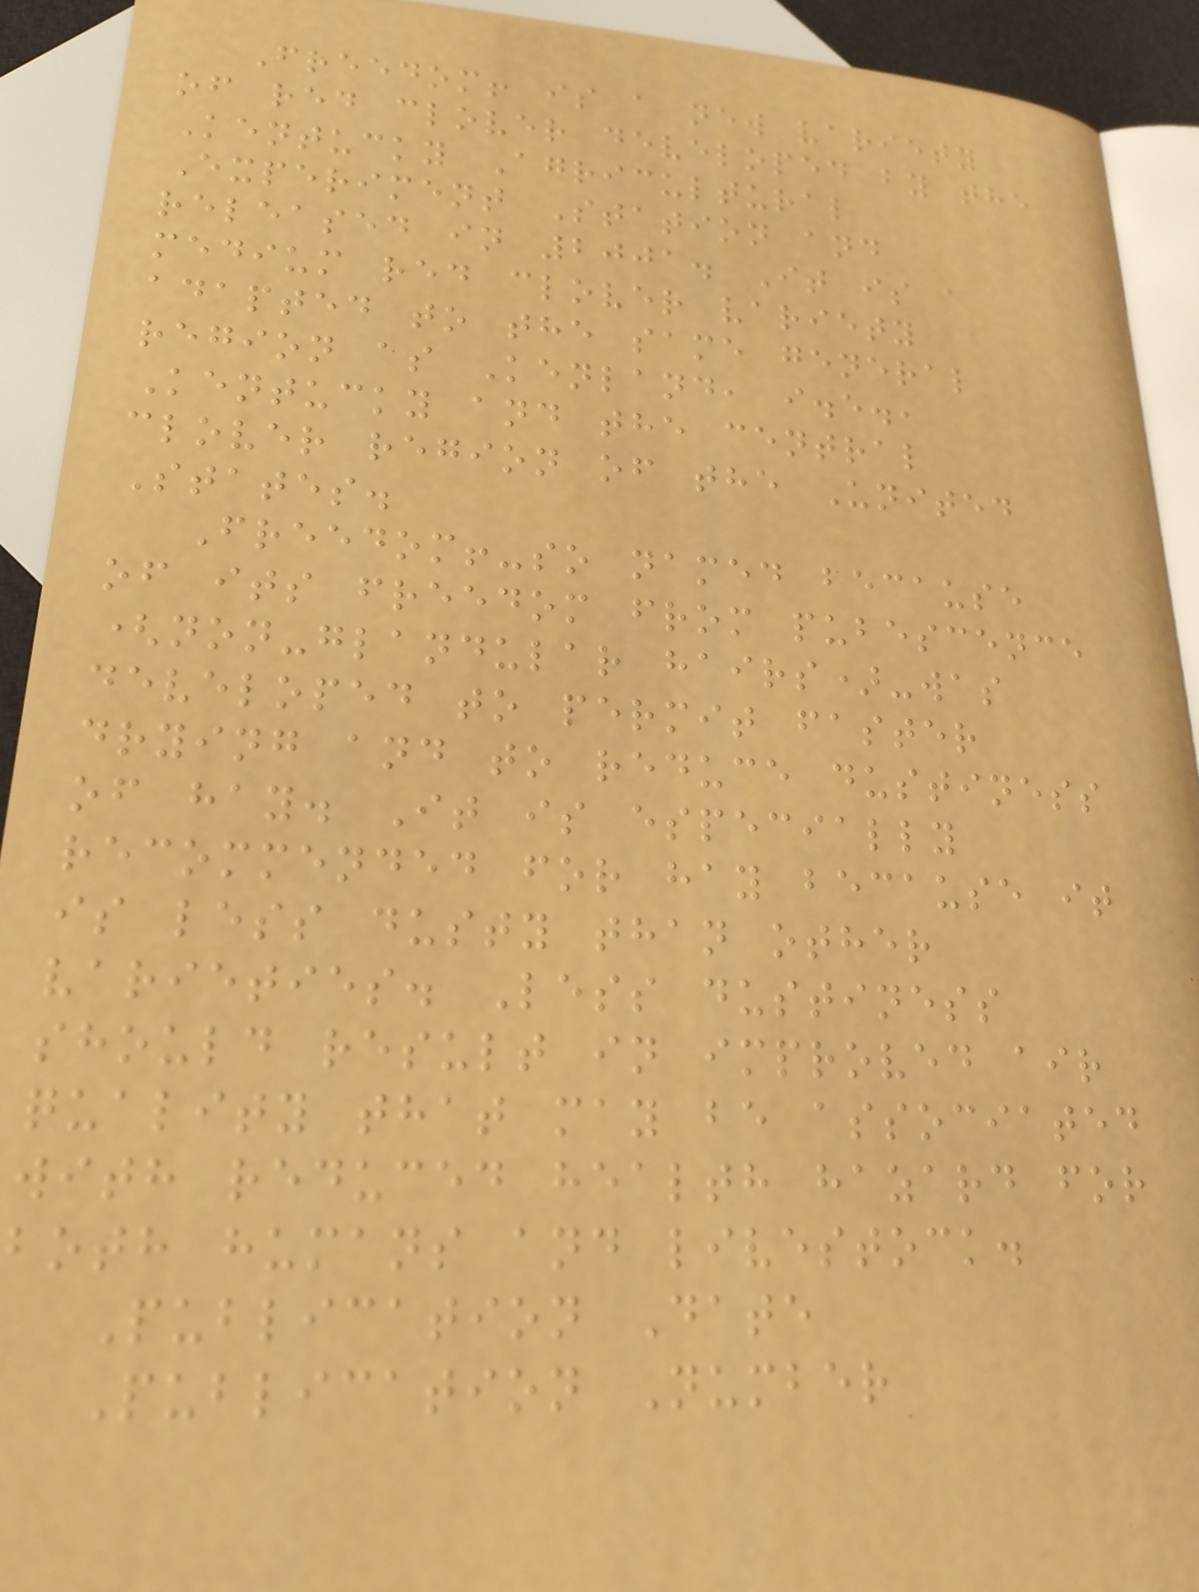Freedom! is a new variety
of red clover developed by the
Kentucky Agricultural
Experiment Station and
released in 2001. It is a
medium red clover variety
adapted to the same general
region as Kenland, i.e.,
Kentucky and the central
clover region of the United
States.
Freedom!-so named because
of its freedom from pubescence
(non-glandular hairs)-was
developed to permit faster
drying and to reduce dustiness
of hay. It is especially
recommended for hay because it
is less dusty than other
varieties. Less dustiness
should result in improved air
quality that may be associated
with reduced health hazard for
both humans and livestock.
Publication Date
Publication Number
